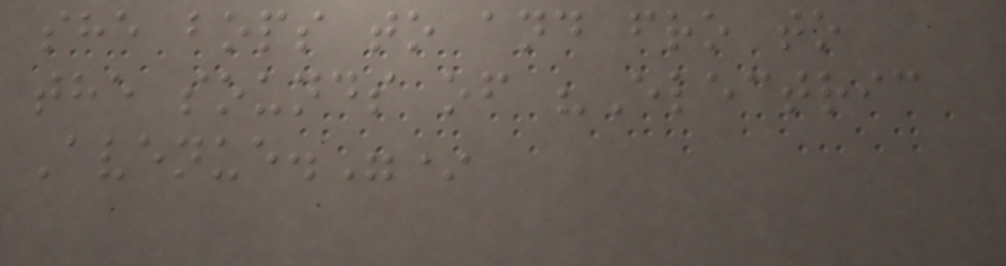she bops to and fro to
the sounds of "Electric
Avenue."*
